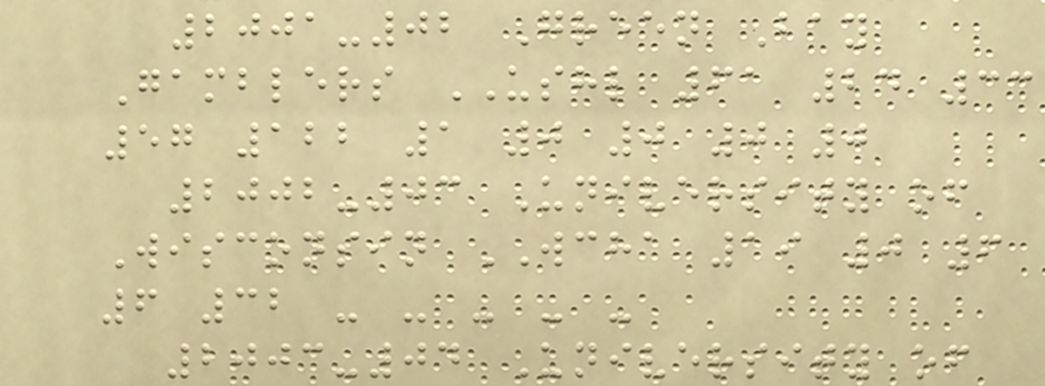2001-02 Green Bay
Gamblers USHL 61 24 33
57 122 1 0 0 0 0
2002-03 University of
Wisconsin WCHA 19 0 6
6 32 - - - - -
2003-04 University of
